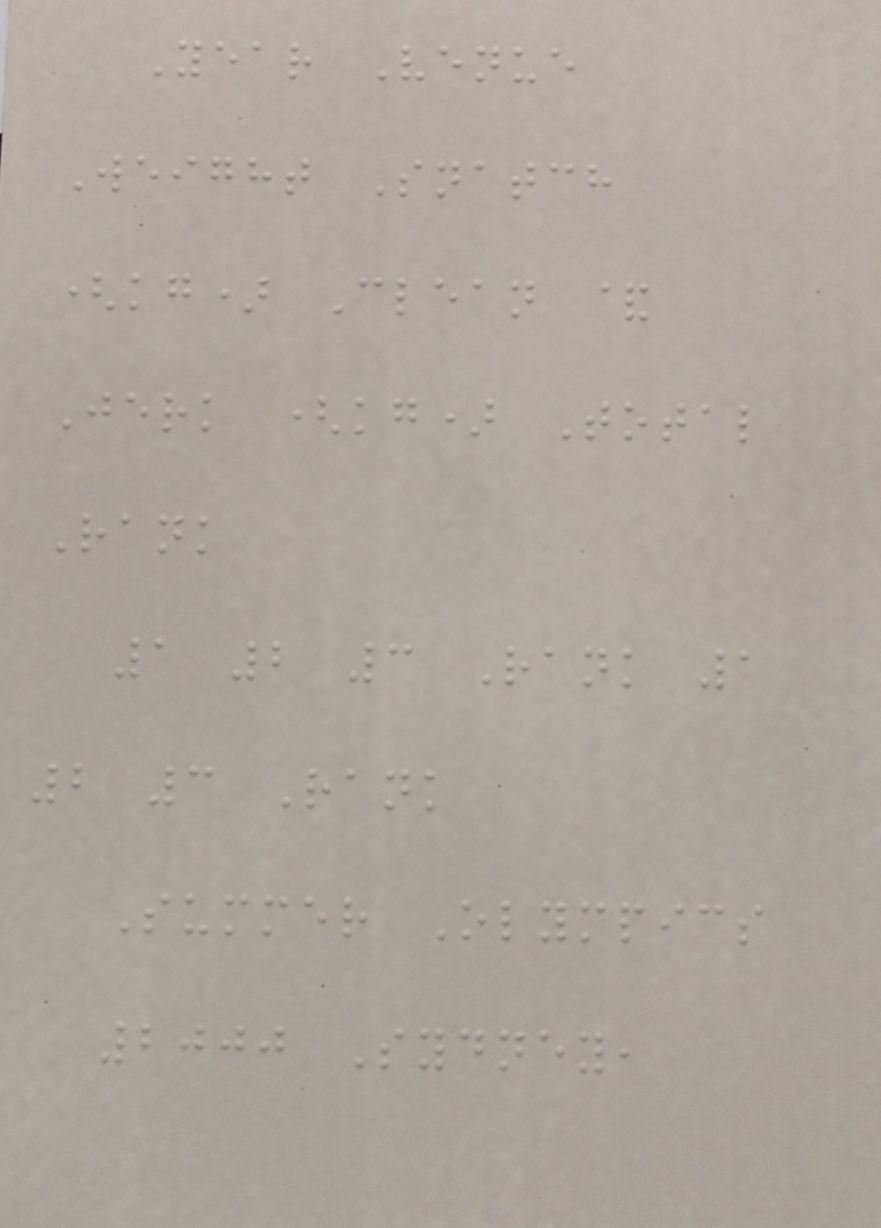Year Venue
Weight Snatch
(kg) Clean &
Jerk (kg) Total
Rank
1 2 3 Rank 1
2 3 Rank
Summer Olympics
2000 Sydney,
